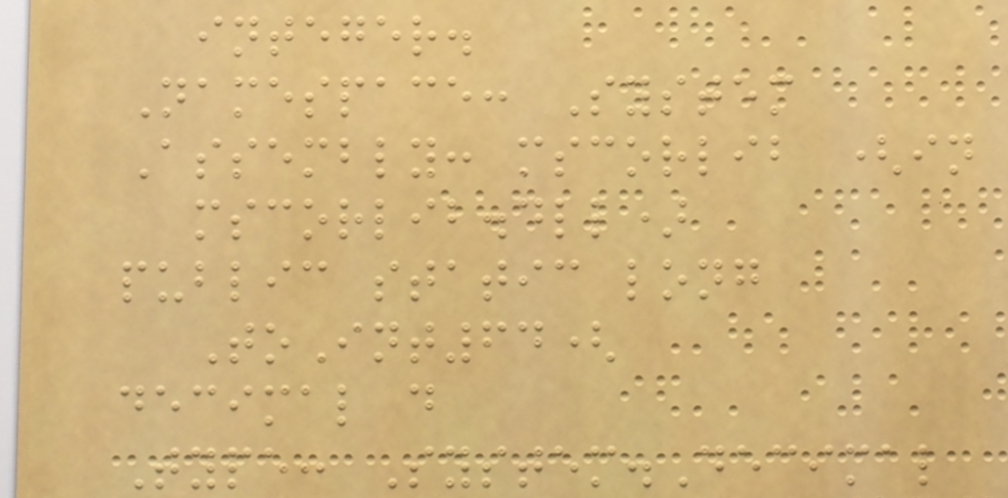integer.
Namespace: System
Assembly: mscorlib (in
mscorlib.dll)
public static long
ToInt64(
decimal d
Type: System.Decimal
